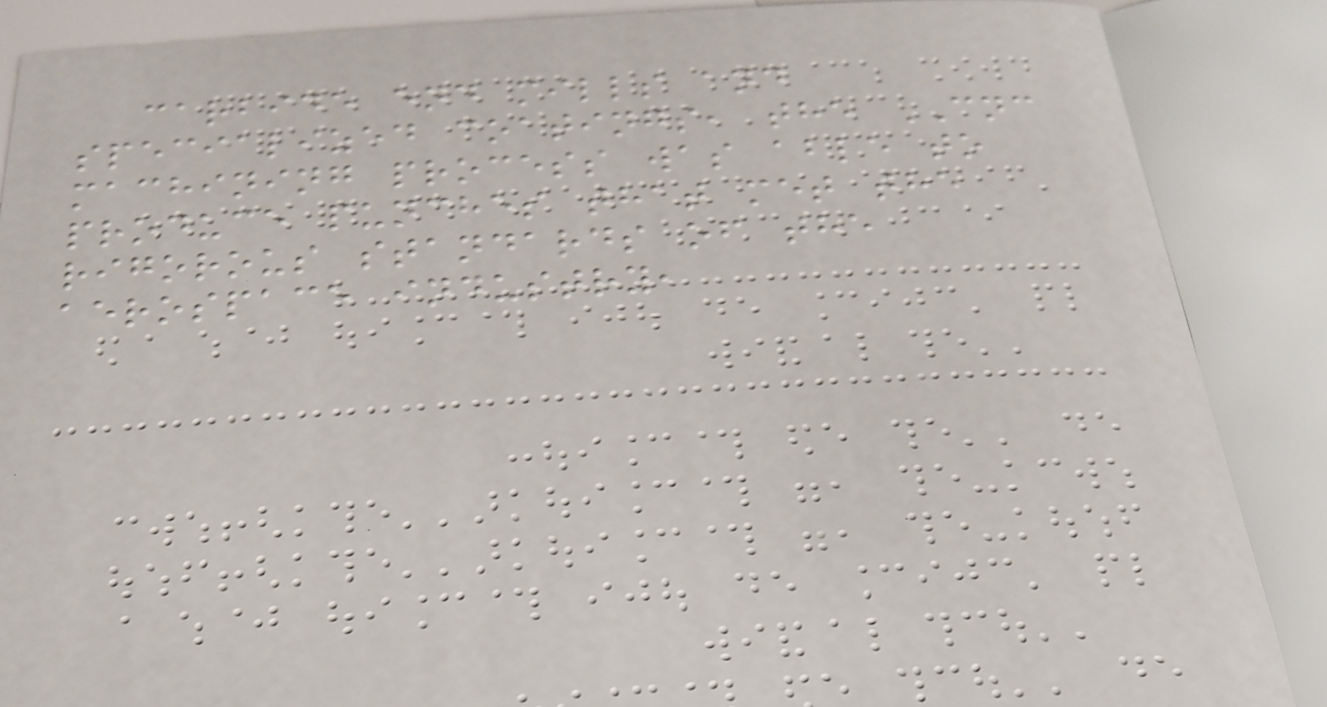carbide end mills and
specialized coatings, the CNC
machining process was able to
produce punches that met the
rigorous standards of the
aerospace industry,
